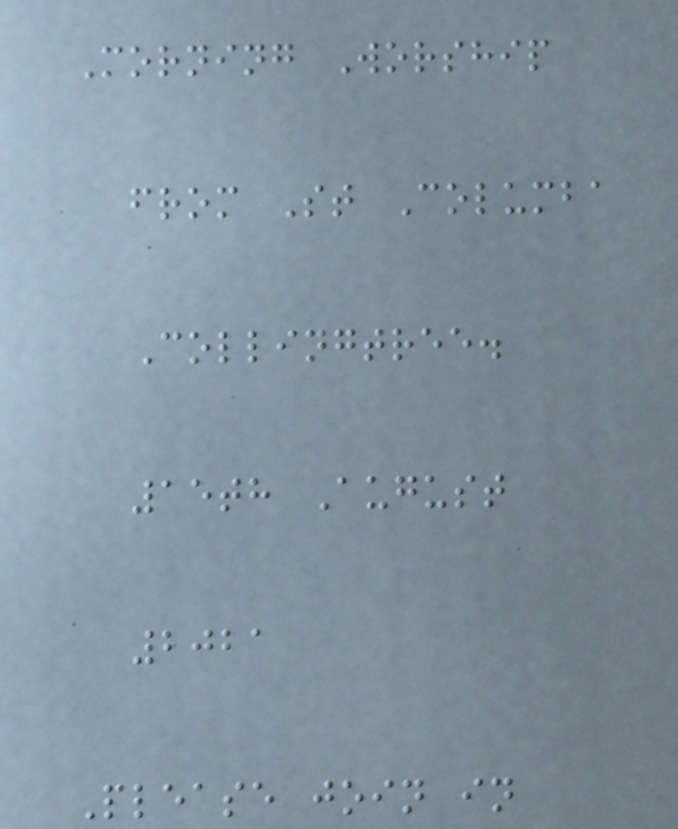Morning Worship
from St Columba
Collingtree.
15th August
2021
Please join in
